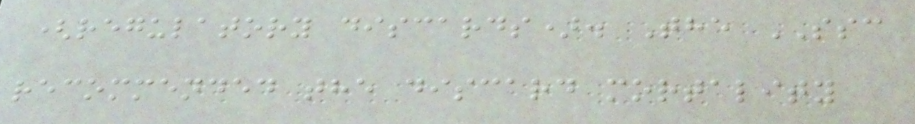(regulatory discards). The SSC
recommended the discard mortality
